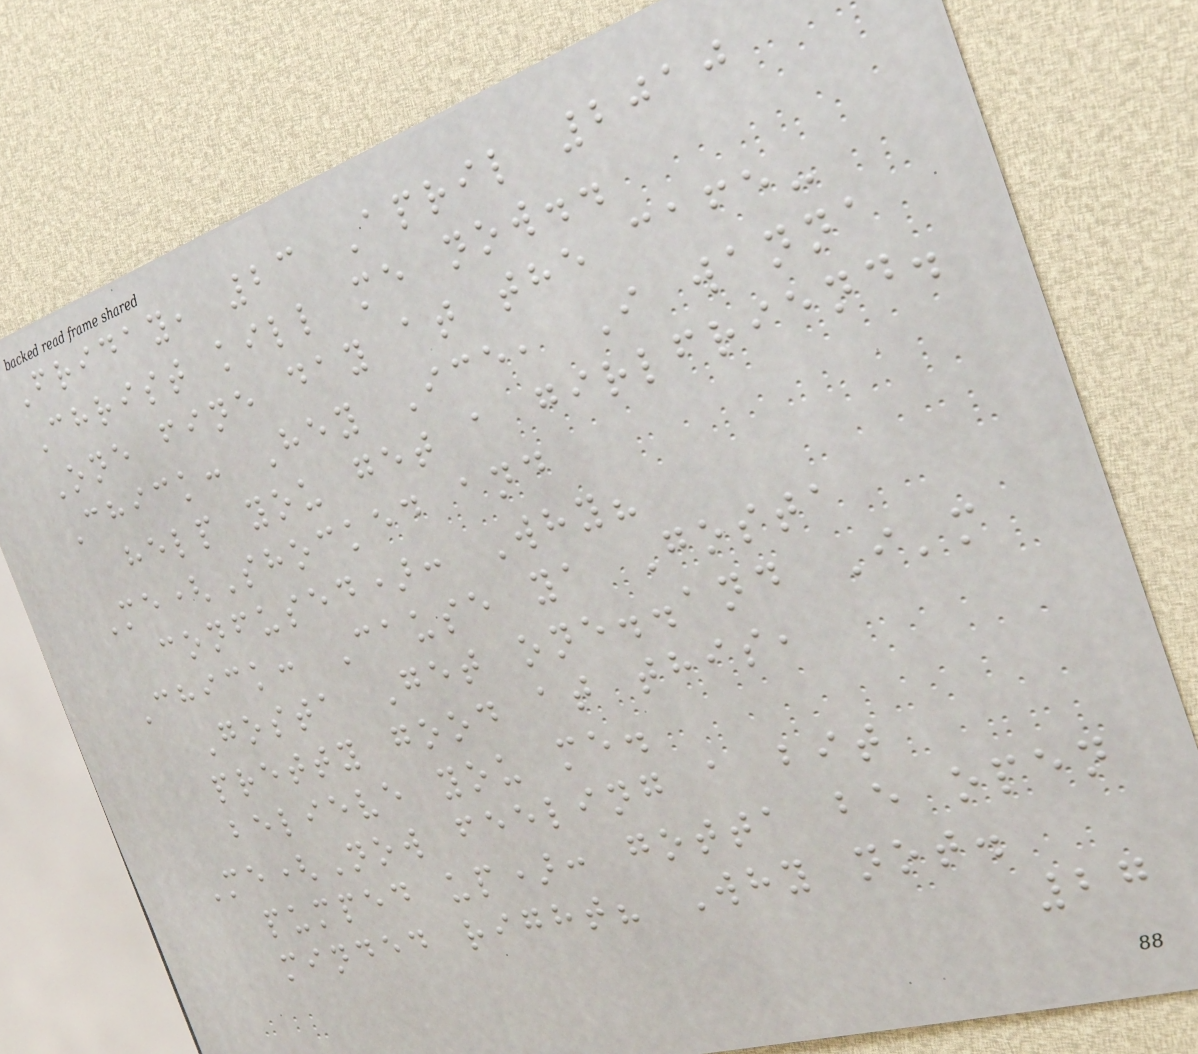Friday, 23 April 2010
Christ kill me now..
One fine day at the cafe-
Chick: Hey Ice, I wanna
help you get a girlfriend.
Me(Shocked and
confused): Why?
Chick: Cause ya Gosta
Gosta Get one..and I'm
pretty good at this,
believe you me.
Me(Now feeling a bit
pumped up): gotta be open
minded right? Why not.
27
